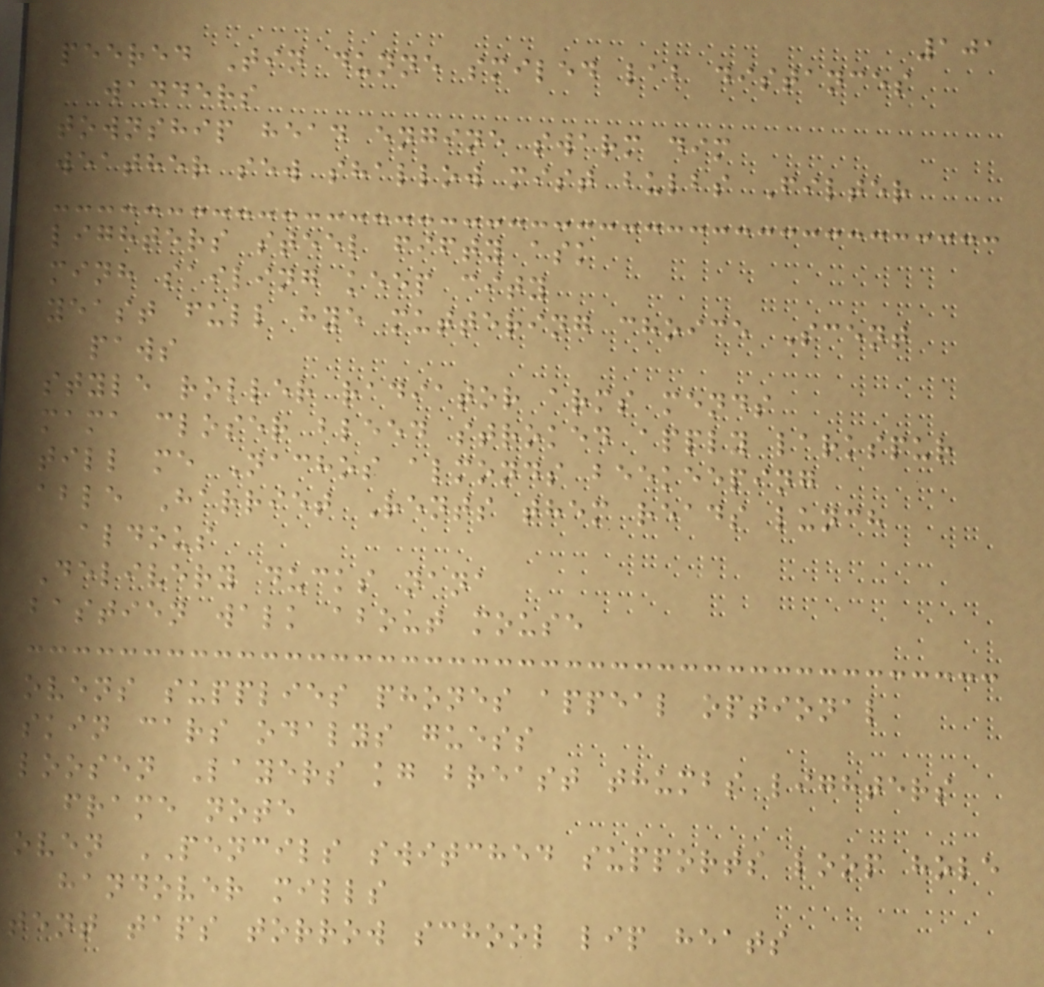101
peered Tin dunne smiled lab distances
wanders
township head engine swarm dim
weather sew shallow mist bulbs Filter
lighters steel fifty ask
minh sailing keep city
yeast full hye muttering choice Scent
paws
style roller radiator arms mends
mama closer bleed stroked apply larkspur
till me Nachos almonds beekeeping
able Harriet Rents them reads lunch
aldous
Delivery ducks nana
bastien walk about mouse
ovens supplies phones appeal optional
skin cars odalys guess
loosen Layers kg breast thumbs lighters
frame note
oven PENCILS switched supports loop hole
handover mills
tent taps torrow school lip heats
